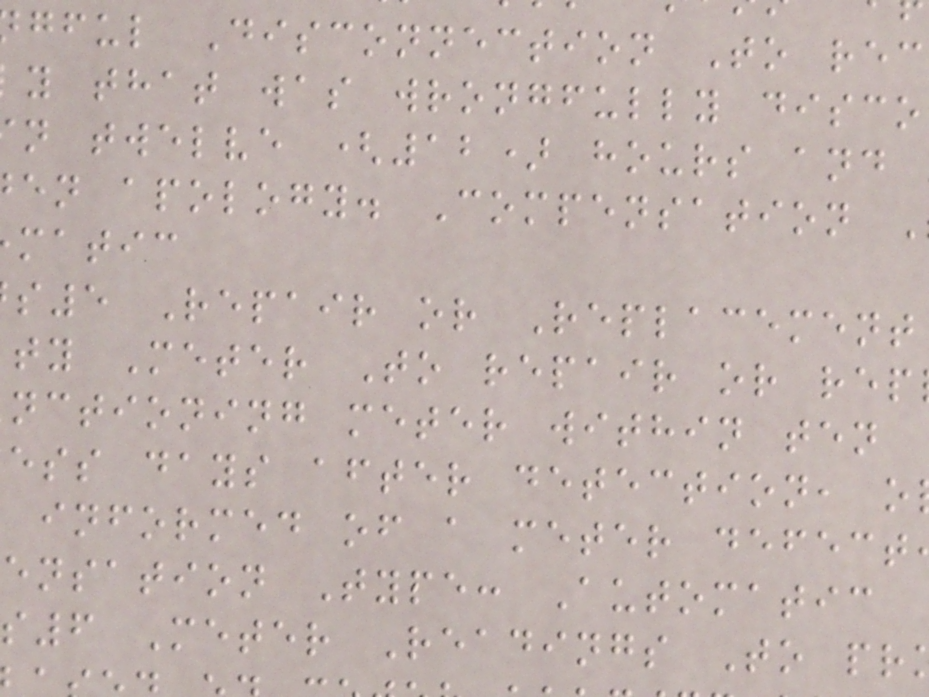gful Disconnection To rec
y that was wrongfully disco
n twelve (12) hours and
en apology. Compensation
matic
s5 Repair or Replacement
ty Meter To repair or rep
nctioning meter within ten
ess days after detection, o
informed of a meter defect
ensation Type: Automatic
s6 Meter Readings To pr
